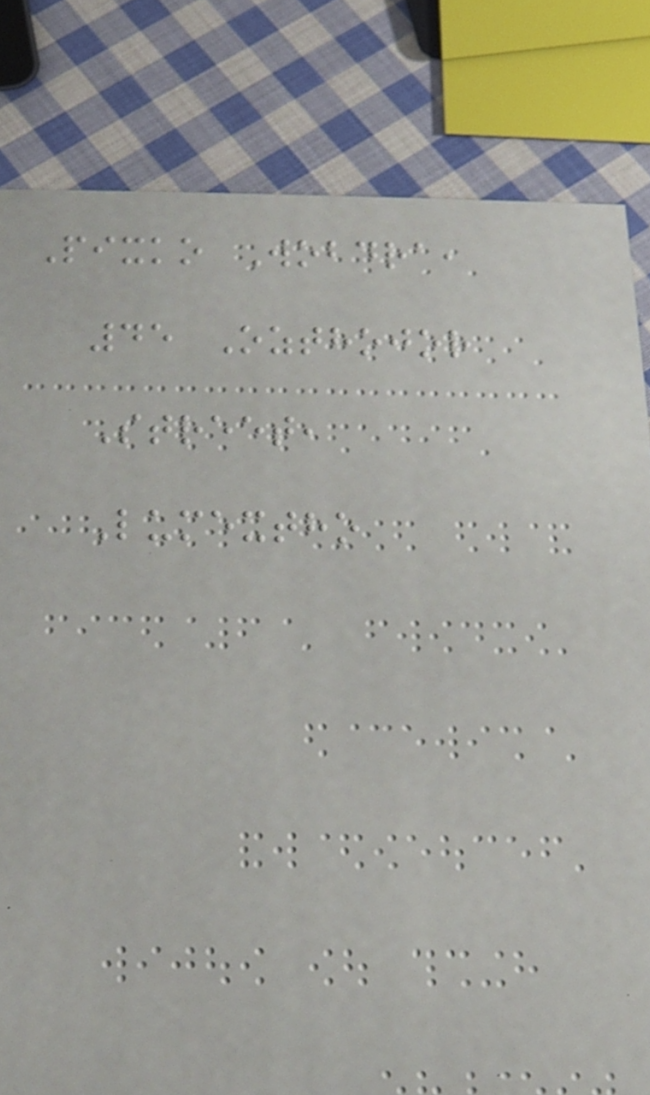Pixko Wobdra,
45 Ozthojor
Street,
Lumextho
